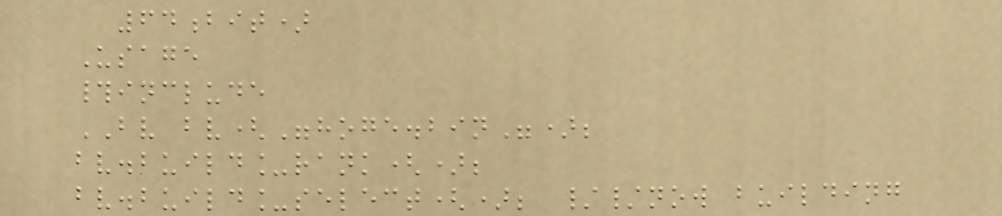64bit)
Usage
#include
BV bv("hoge.bin");
bv.build_rank();
bv.build_select(); //now building
